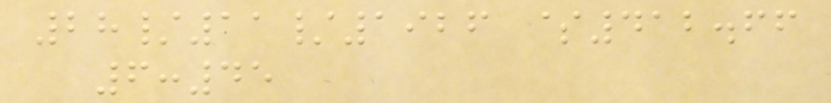28/11/1926 $412.66
6:45
